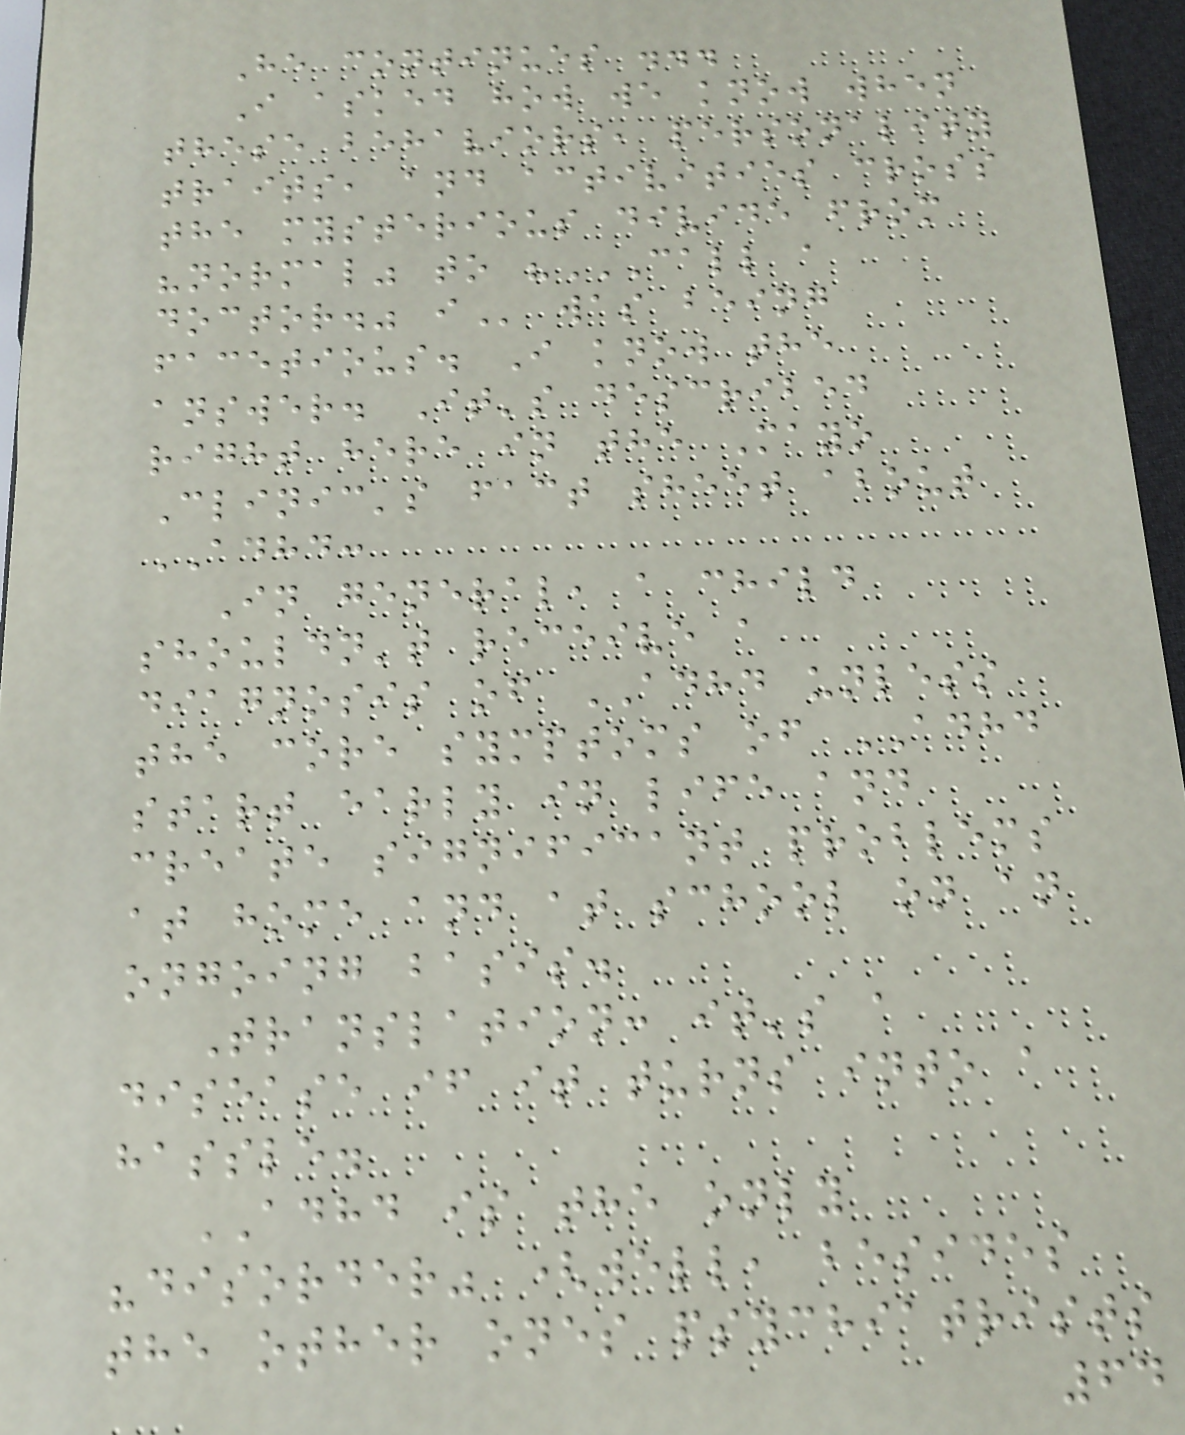He continues ...
I asked how we know when
these behaviors, personality
traits, and activities cross
the mysterious divide from
"normal" to "CALL A
DOCTOR." I was being
facetious. I know the
answer. It's described
right here in the Mayo
Clinic's fact sheet about
ADHD:
In general, a child
shouldn't receive a
diagnosis of ADHD unless
the core symptoms of ADHD
start early in life and
create significant problems
at home and at school on an
ongoing basis.
Translation: it's a
disease if it turns into a
hassle.
ADHD is the only
"disorder" (well, besides
the other ones psychiatrists
64
